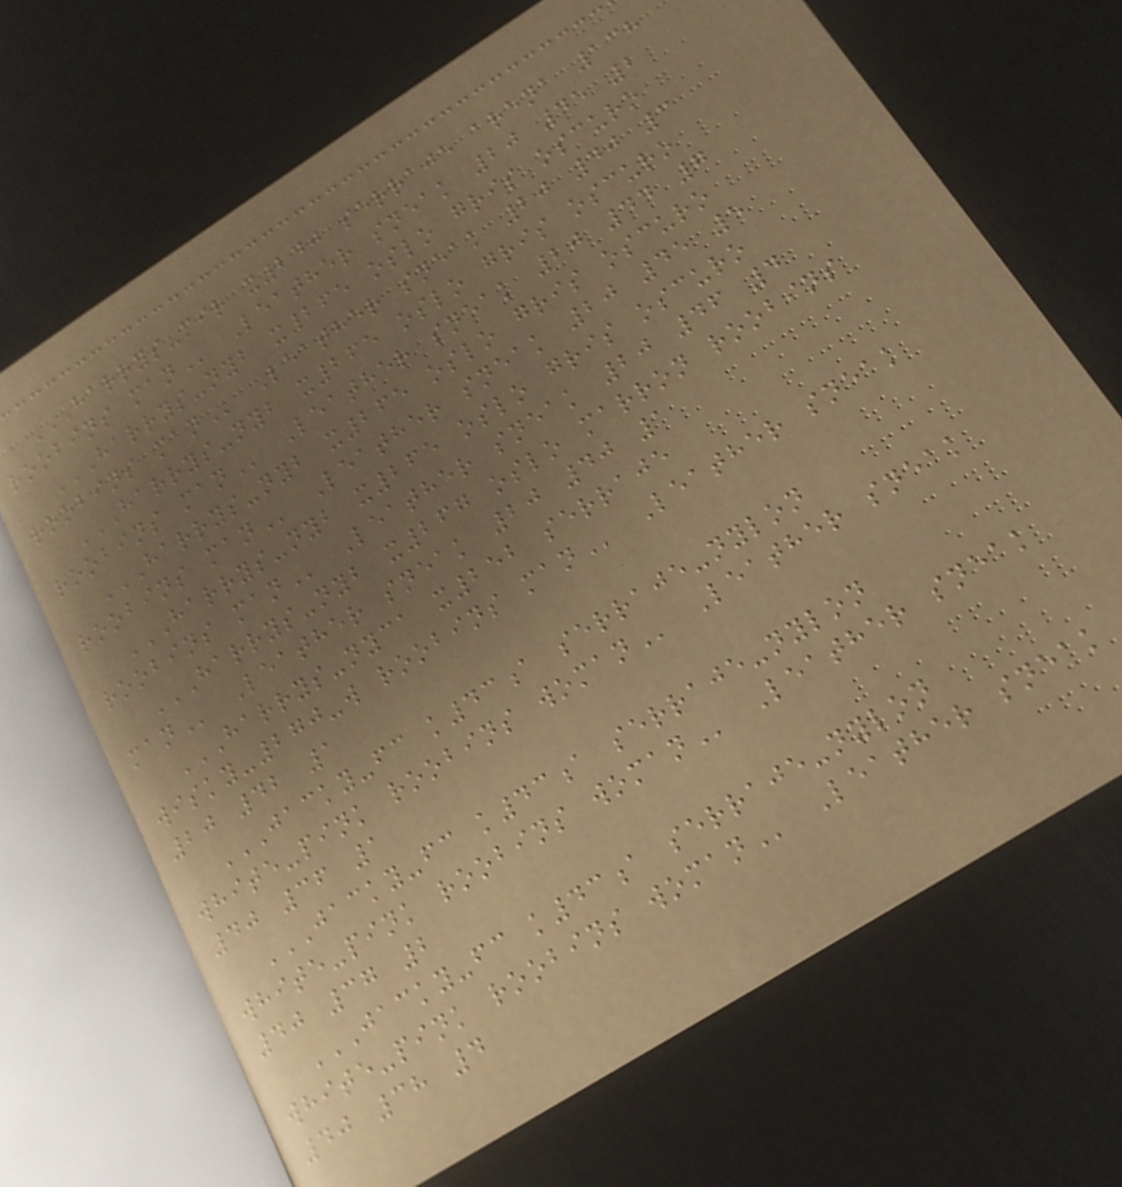HARRYS-MIR X240 SERRAJE ARENA 138
ROOBINS MAN Leather sneak 20 45 2
HARRYS-NYB X265 OSLO GRIS OSCURO
ROOBINS MAN Leather sneak 20 40 3
HARRYS-NYB X265 OSLO GRIS OSCURO
ROOBINS MAN Leather sneak 20 44 7
HARRYS-NYB X265 OSLO GRIS OSCURO
ROOBINS MAN Leather sneak 20 45 5
HARRYS-NYB X265 OSLO GRIS OSCURO
ROOBINS MAN Leather sneak 20 46 4
HARRYS-NYB X267 OSLO MARRON ROOBINS
MAN Leather sneak 20 40 1
HARRYS-NYCA X252 SERRAJE
WISKY-270-W ROOBINS MAN Leather sneak
20 42 1
JACKY-FC K43A SERRAJE-NYLON
WHITE-PINK ROOBINS WOMAN Leather sneak
40 36 1
JACKY-FC K43A SERRAJE-NYLON
WHITE-PINK ROOBINS WOMAN Leather sneak
40 37 2
JACKY-FC K43A SERRAJE-NYLON
WHITE-PINK ROOBINS WOMAN Leather sneak
40 38 4
